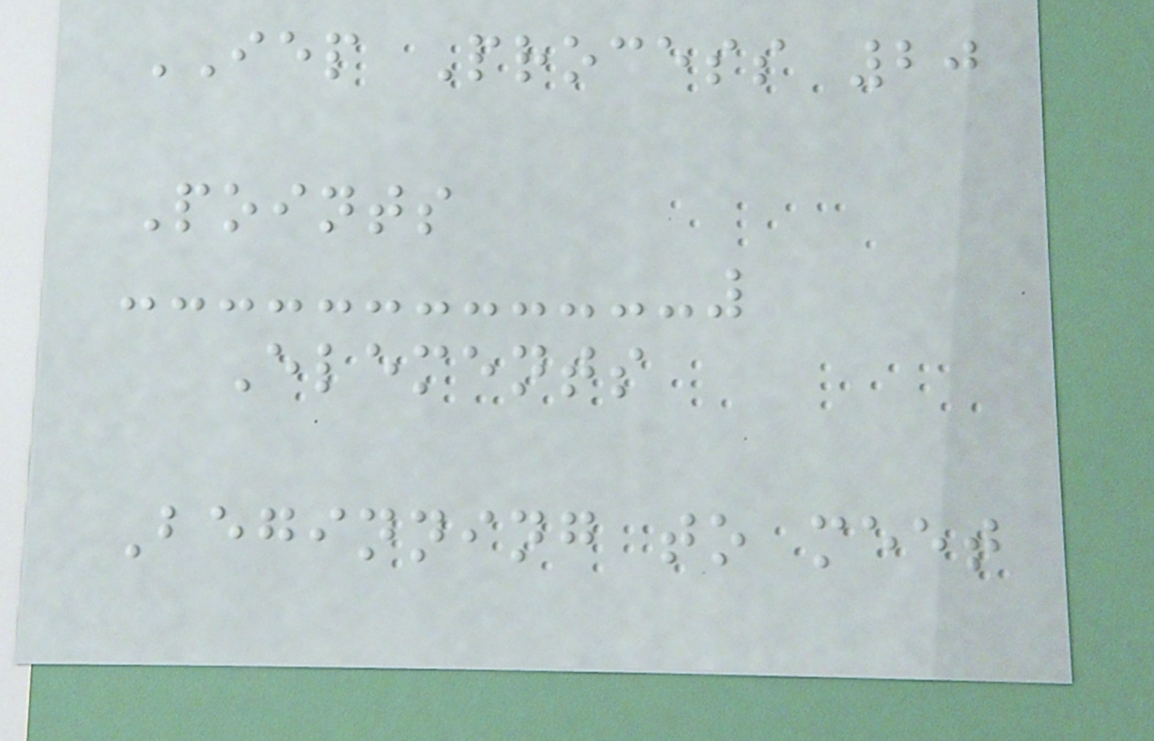IEP Process 20
Points
Elements
Beginning to meet
